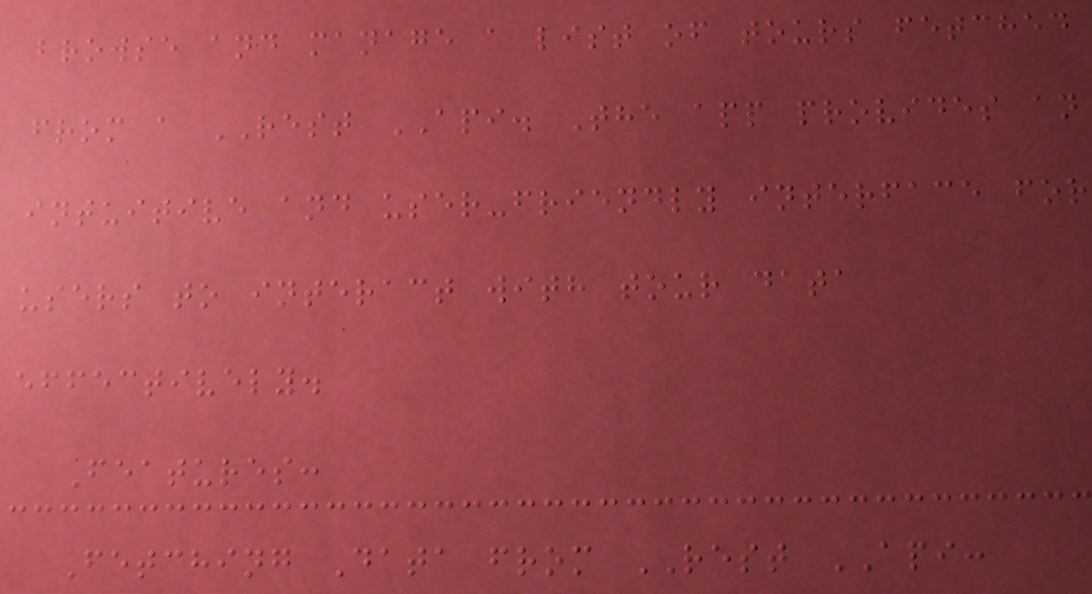browse and manage a list of tours fetched
from a REST API. The app provides an
intuitive and user-friendly interface for
users to interact with tour data
effectively.
Features:
Fetching Data from REST API:
